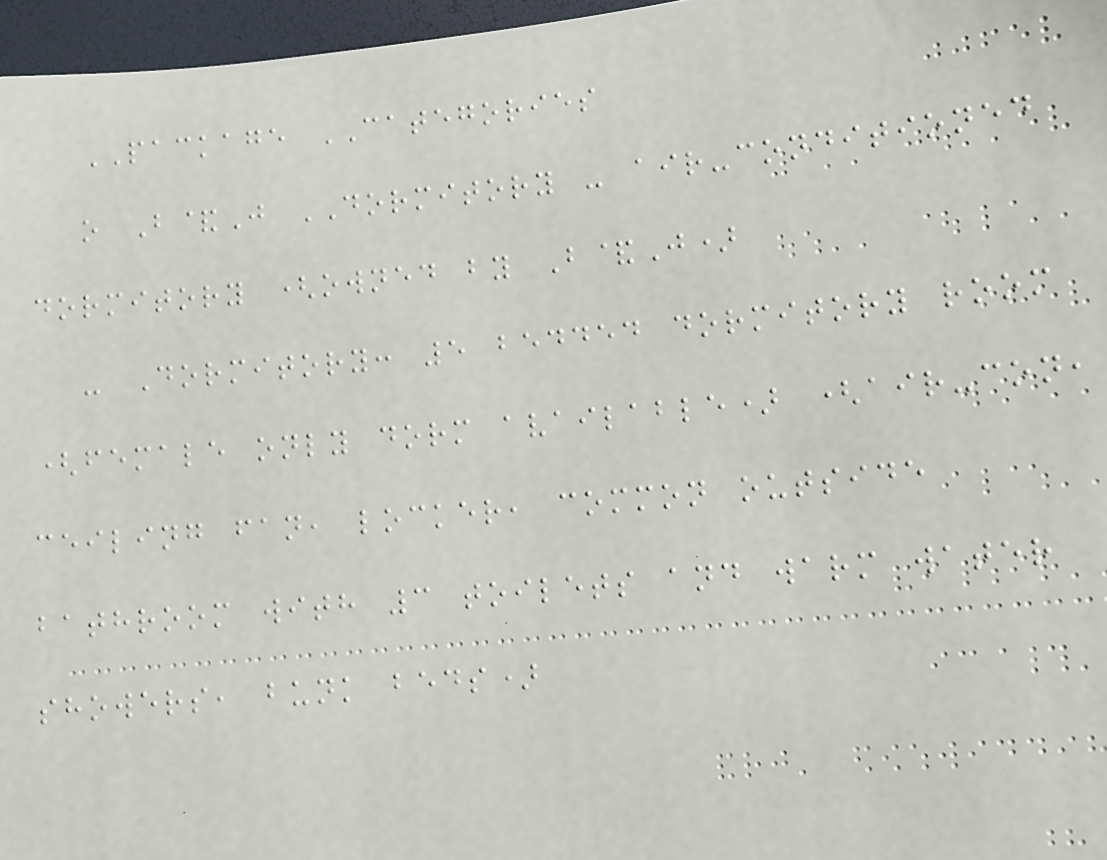PACKAGE CATEGORIES
o B&J DORMITORY - air-conditioned
dormitory (owned by B&J)
- Dormitory: 5 bedded dormitory room
(female only dorm available) (air-con,
ceiling fan, locker, common outside
bathroom with 3 toilets and warm water
showers, bunk beds)
